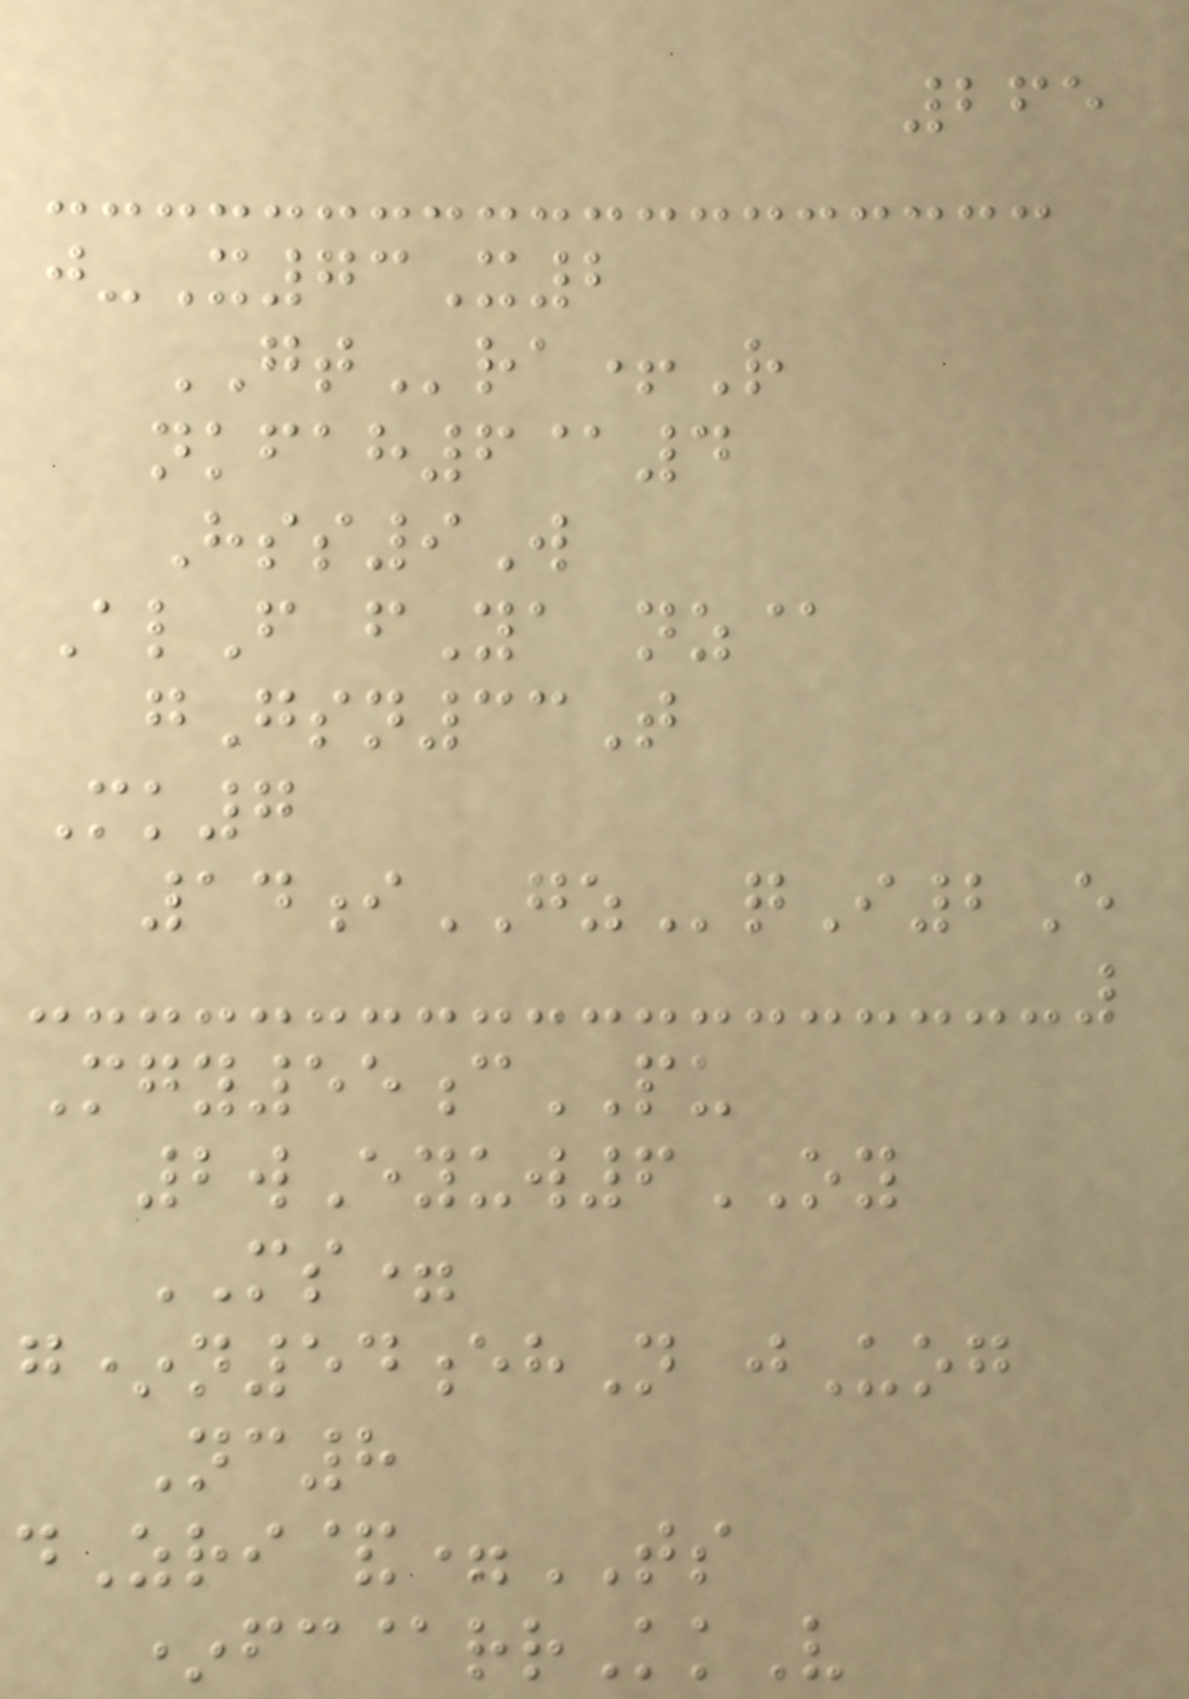265
j-X73X2
GTra+R
nkfah6@4
Hss9W
AlF fYa nz@
gGsn33T
Mk7
14iGZqI2E
Mgy55cPU
2wEyuw6OY
MS=
g*n54ehN jUog
Nc8
dZri&=TS
*fc@rrKkV
